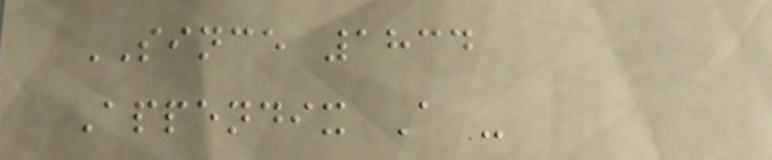SINCE 1834
Appendix A -
